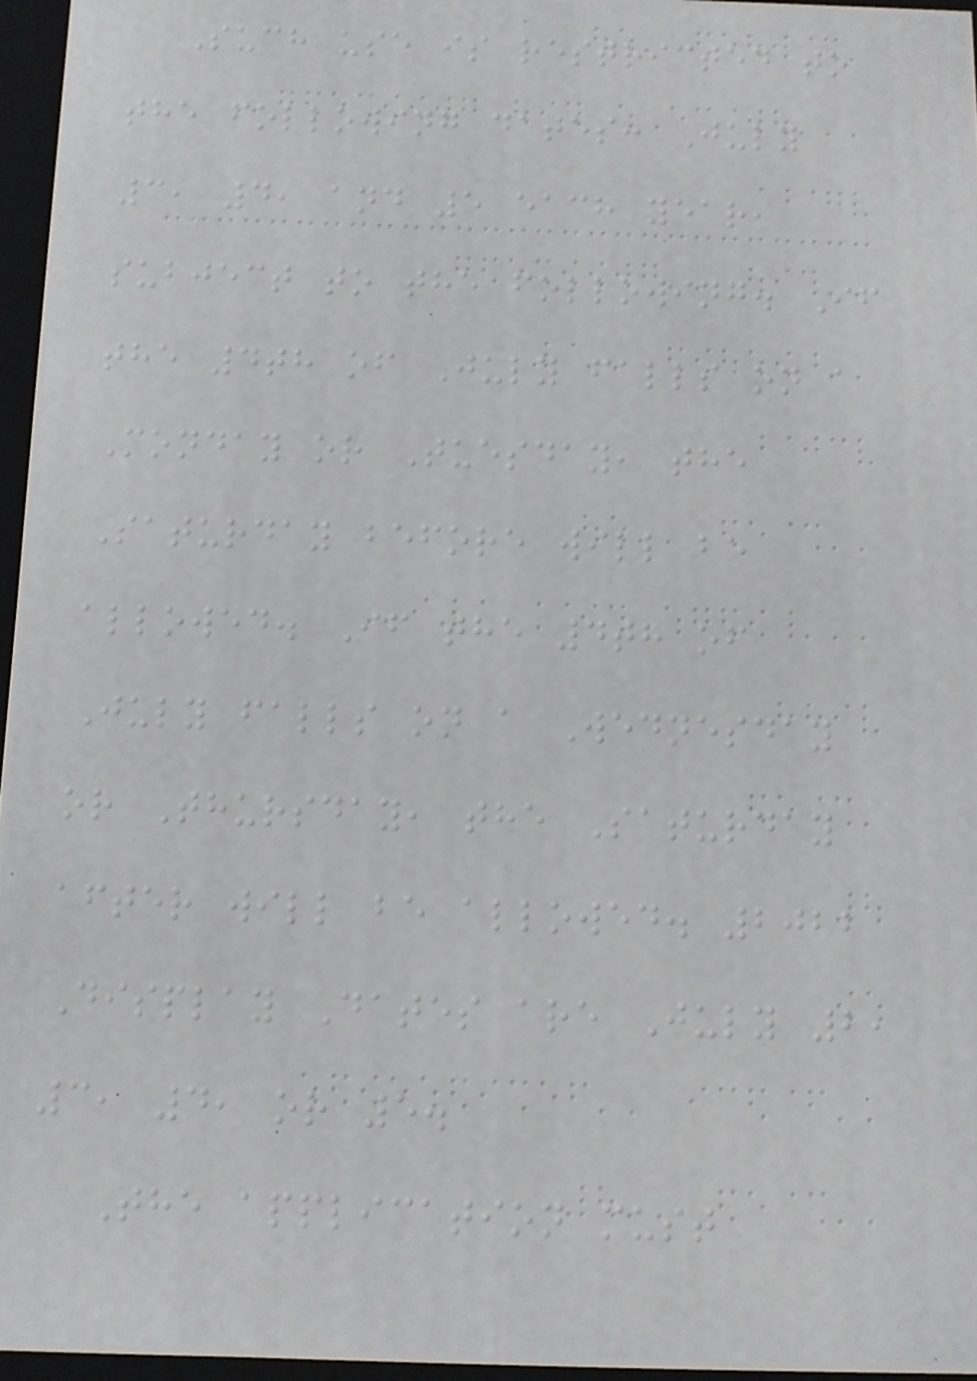Such use is restricted to
the following dates: July
3, 4, and 5 each year,
subject to the following. If
the 4th of July falls on a
Monday or Tuesday, the
Saturday before will be
allowed. If the 4th of
July falls on a Wednesday
or Thursday, the Saturday
after will be allowed. 2022
Display Dates are July 2,
3, 4, or 5.
The application must
